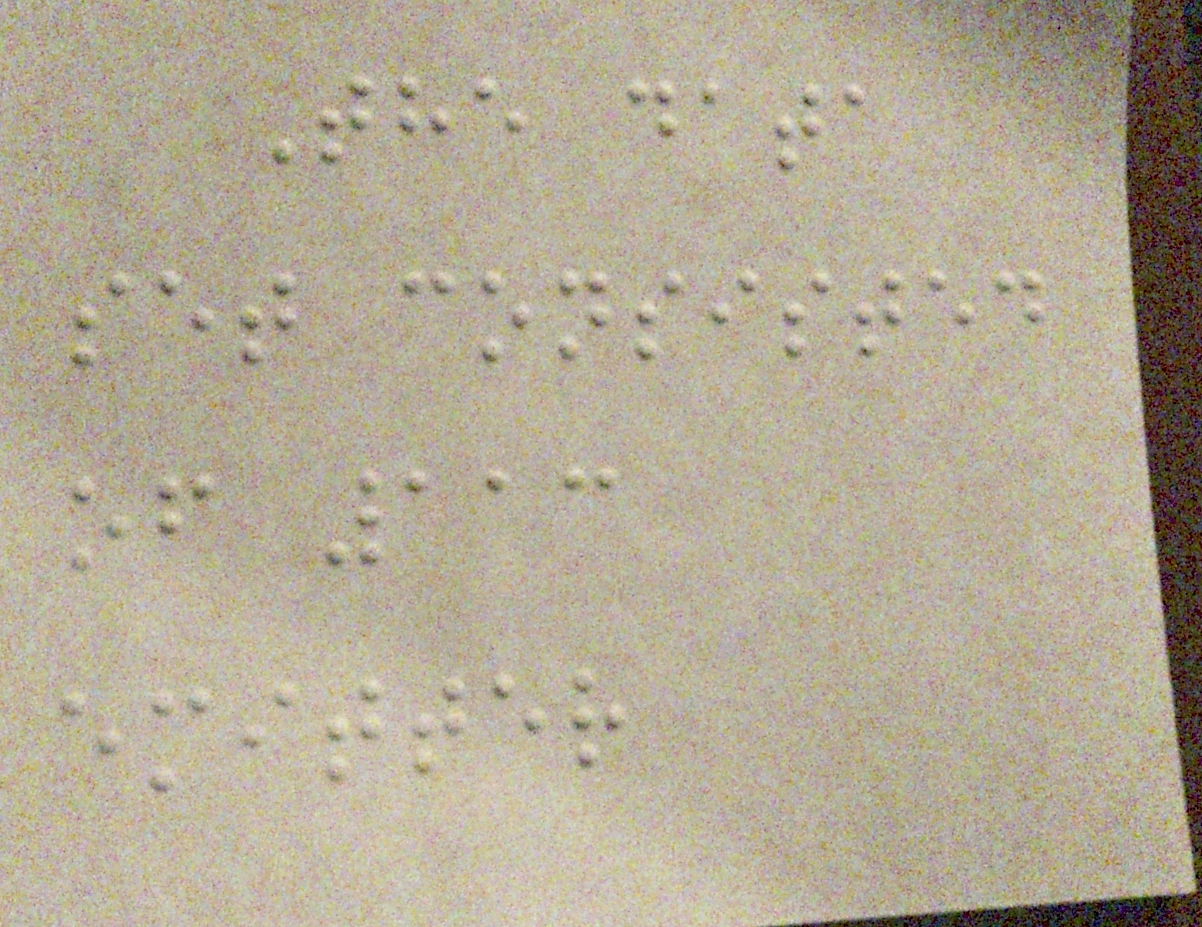The data
set consisted
of 113
emitter
